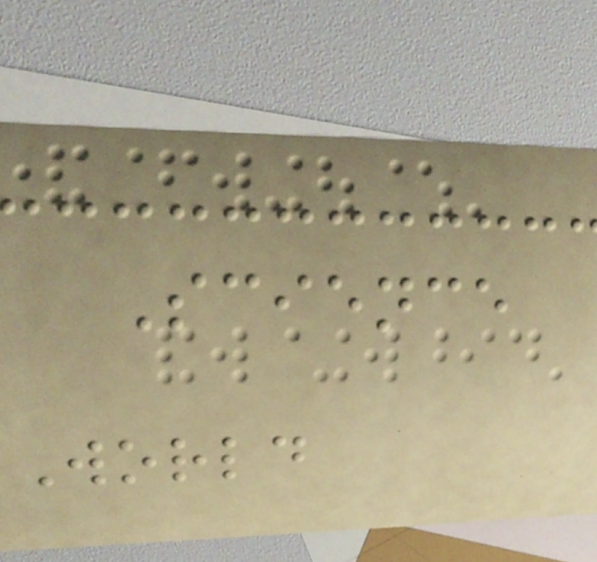Science
World
